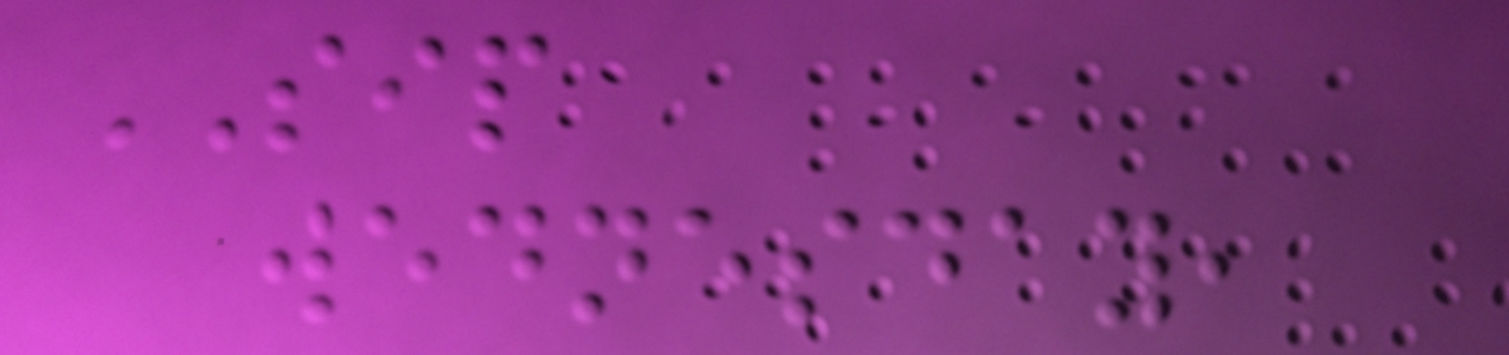SIP
wednesday,
